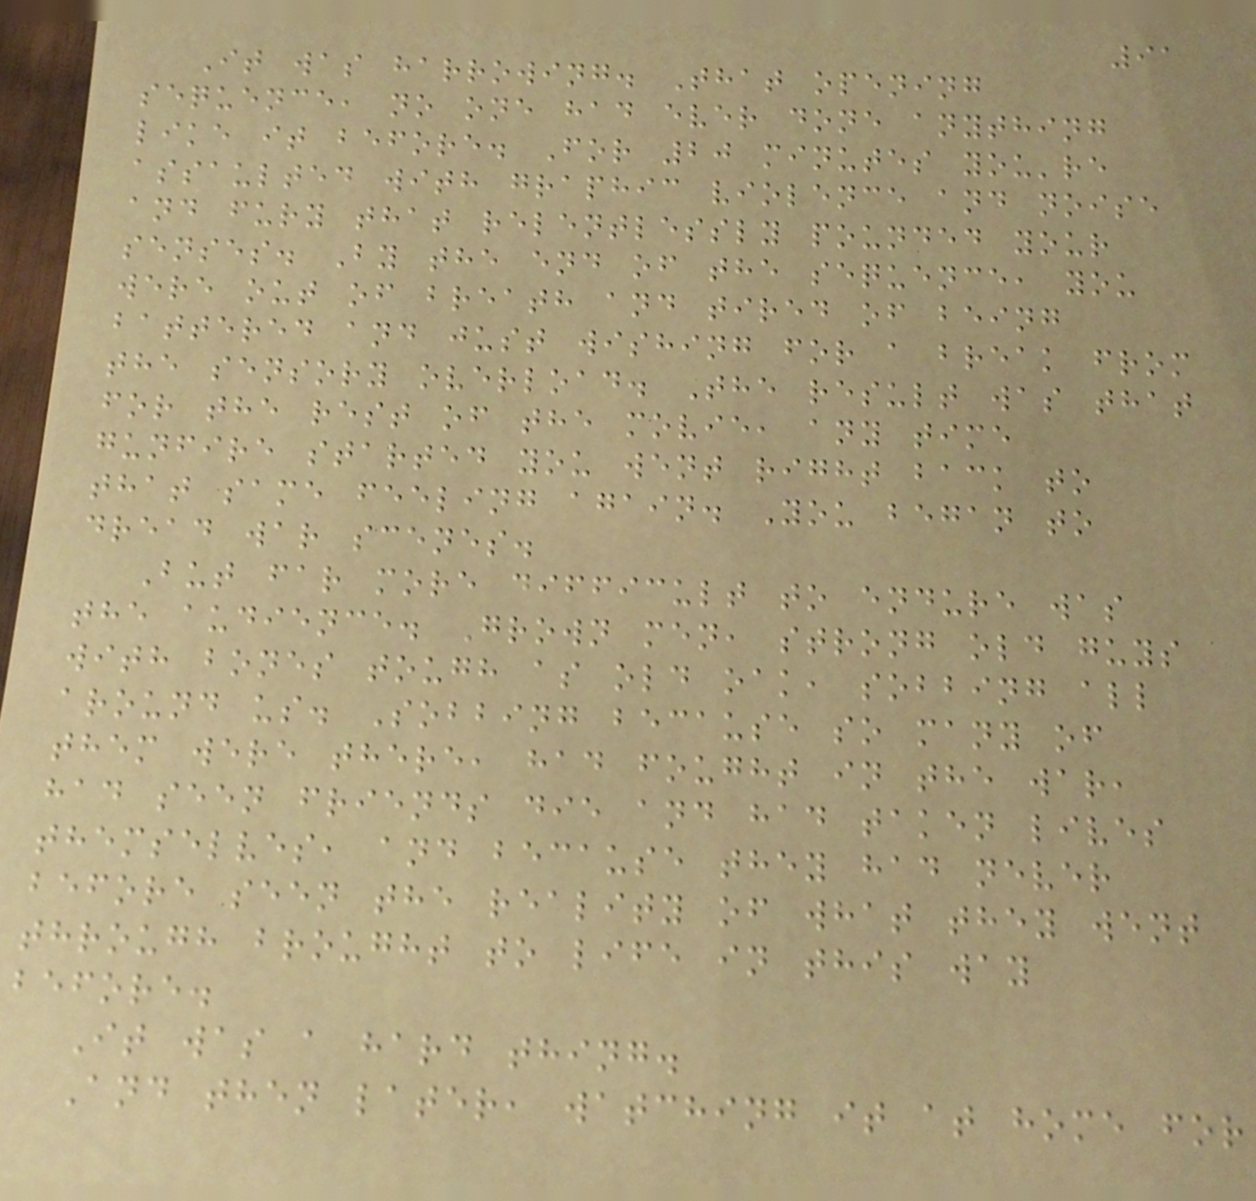91
It was harrowing. That opening
sequence, no one had ever done anything
like it before. For 20 minutes you're
assaulted with graphic violence and noise
and fury that relentlessly pounded your
senses. By the end of the sequence, you
were out of breath and tired of being
battered and just wishing for a break from
the sensory overload. The result was that
for the rest of the movie, any time
gunfire started you went right back to
that same feeling again. You began to
dread war scenes.
But far more difficult to endure was
the audience. Grown men, strong old guys
with bones tough as old oak, sobbing all
around us. Sobbing because so many of
them were there, had fought in the war,
had seen friends die and had taken lives
themselves, and because they had never
before seen the reality of what they went
through brought to life in this way
before.
It was a hard thing.
And then later, watching it at home for
